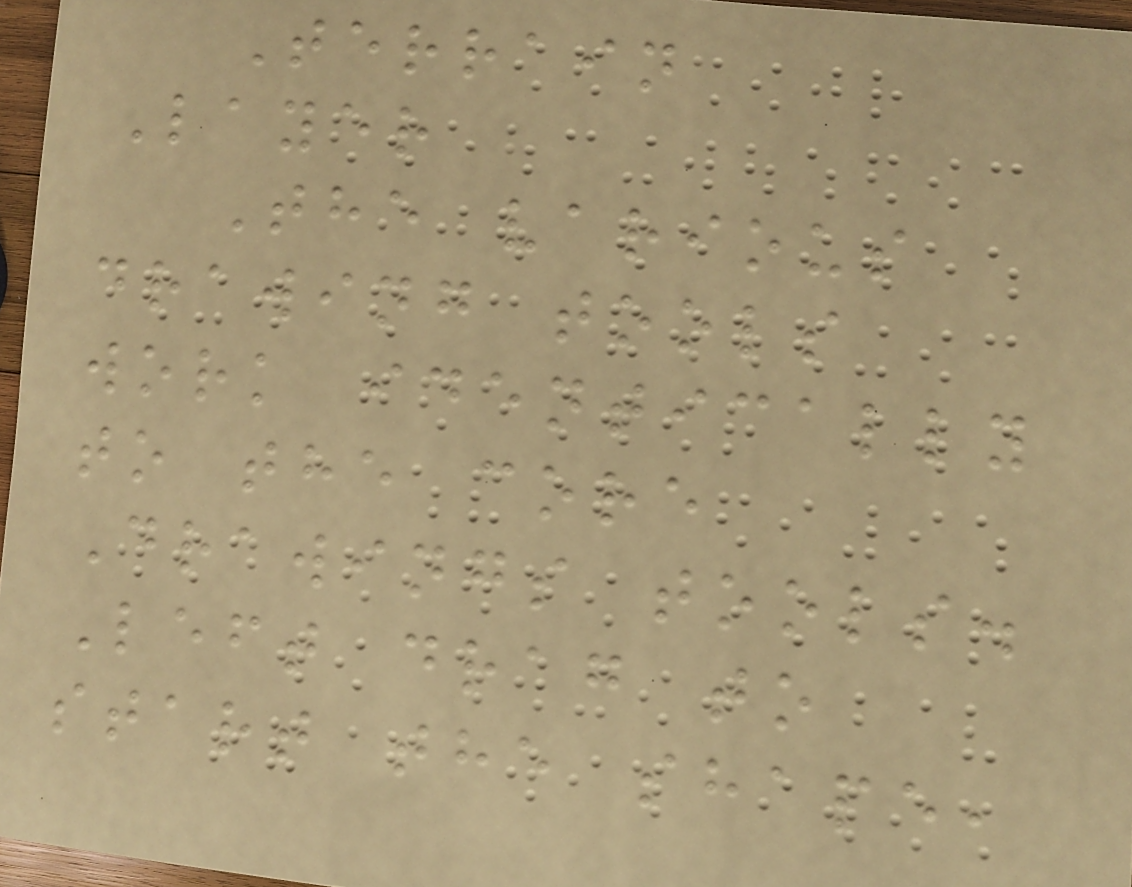Terrain
Layer
The various
drawing tools
work identically
to the core
Drawings tools.
Left drag to
start the shape,
